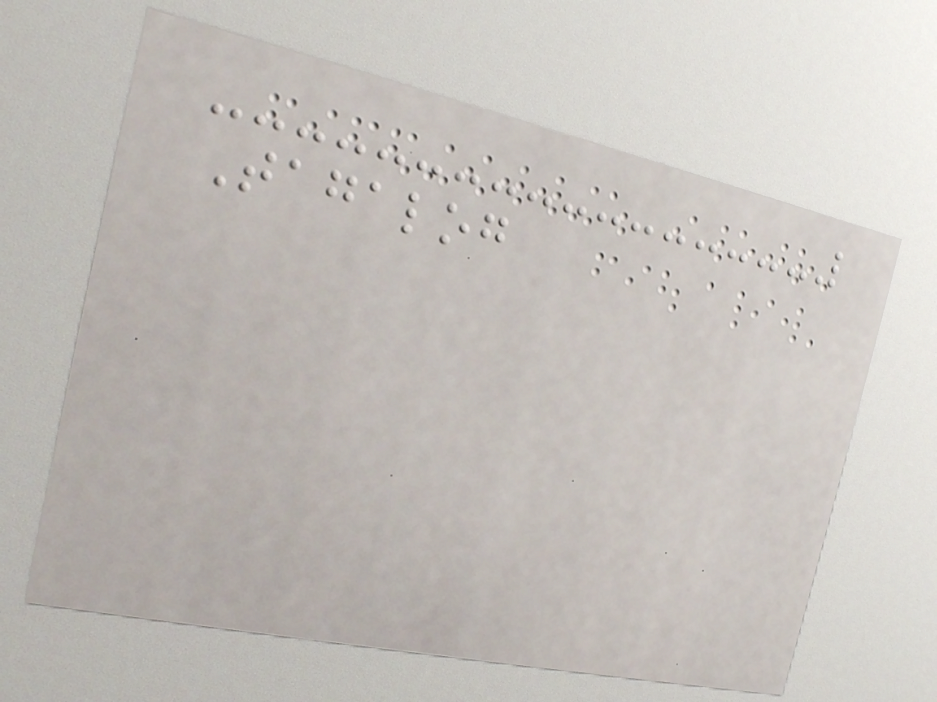Tagalog
